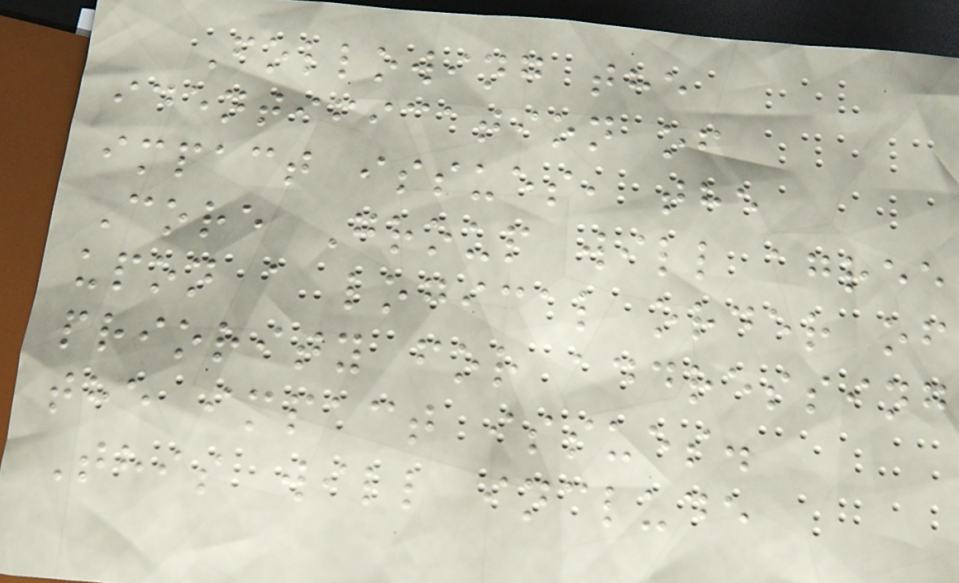Following the
identification of
impact issues, the
Core Group will agree
upon a logical order of
priority for addressing
the impact issues.
This will include
